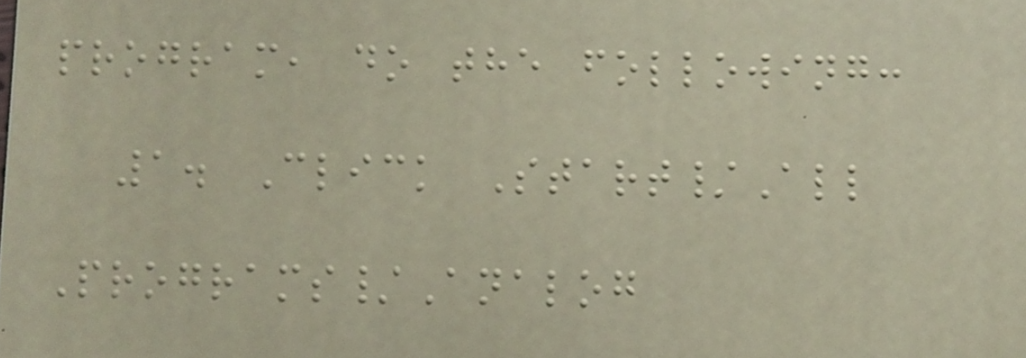program, do the following:
1. Click Start/All
Programs/Analog
